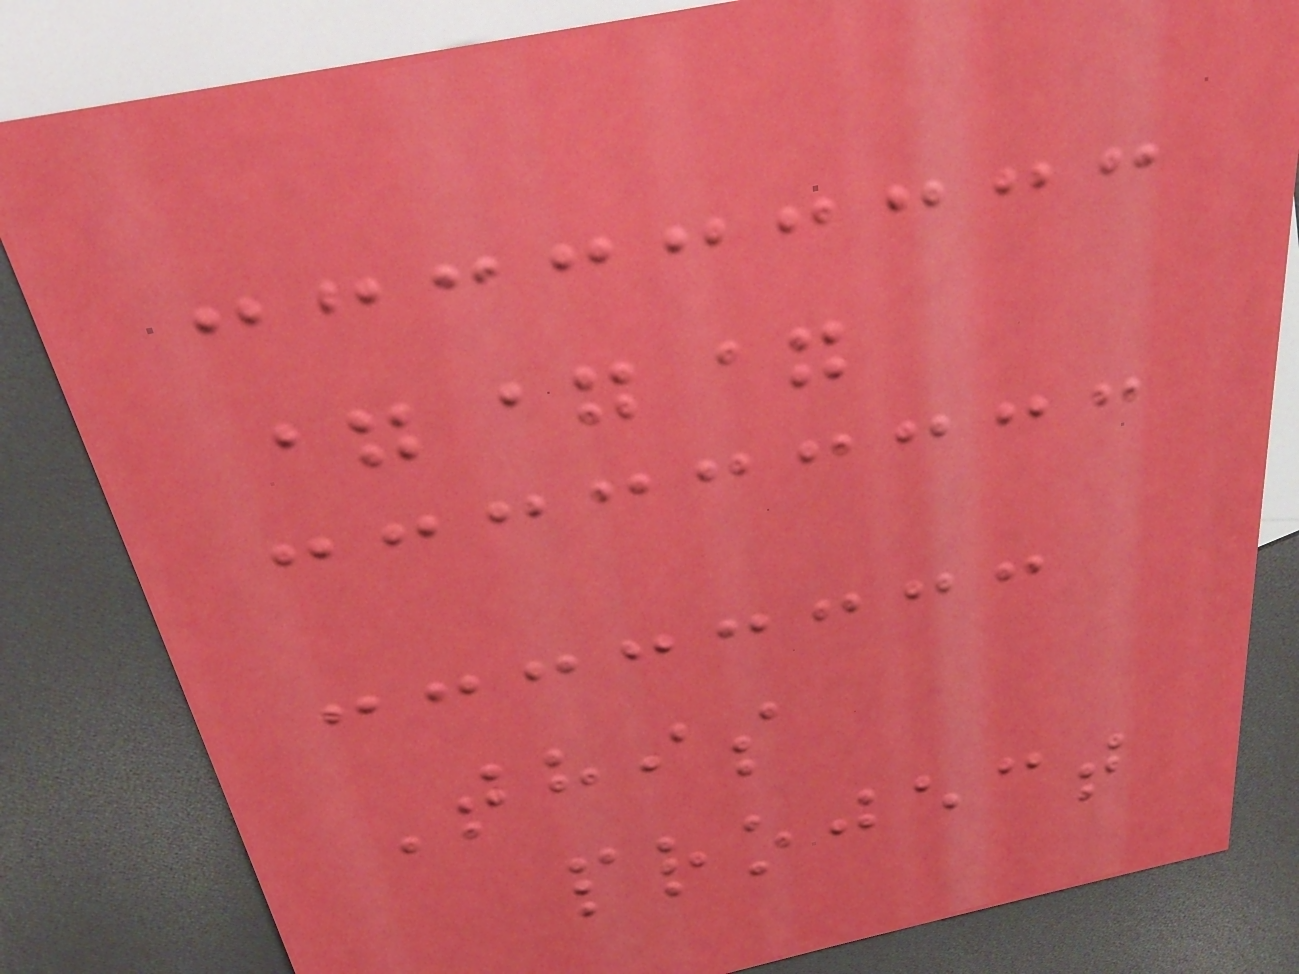===
This
project
